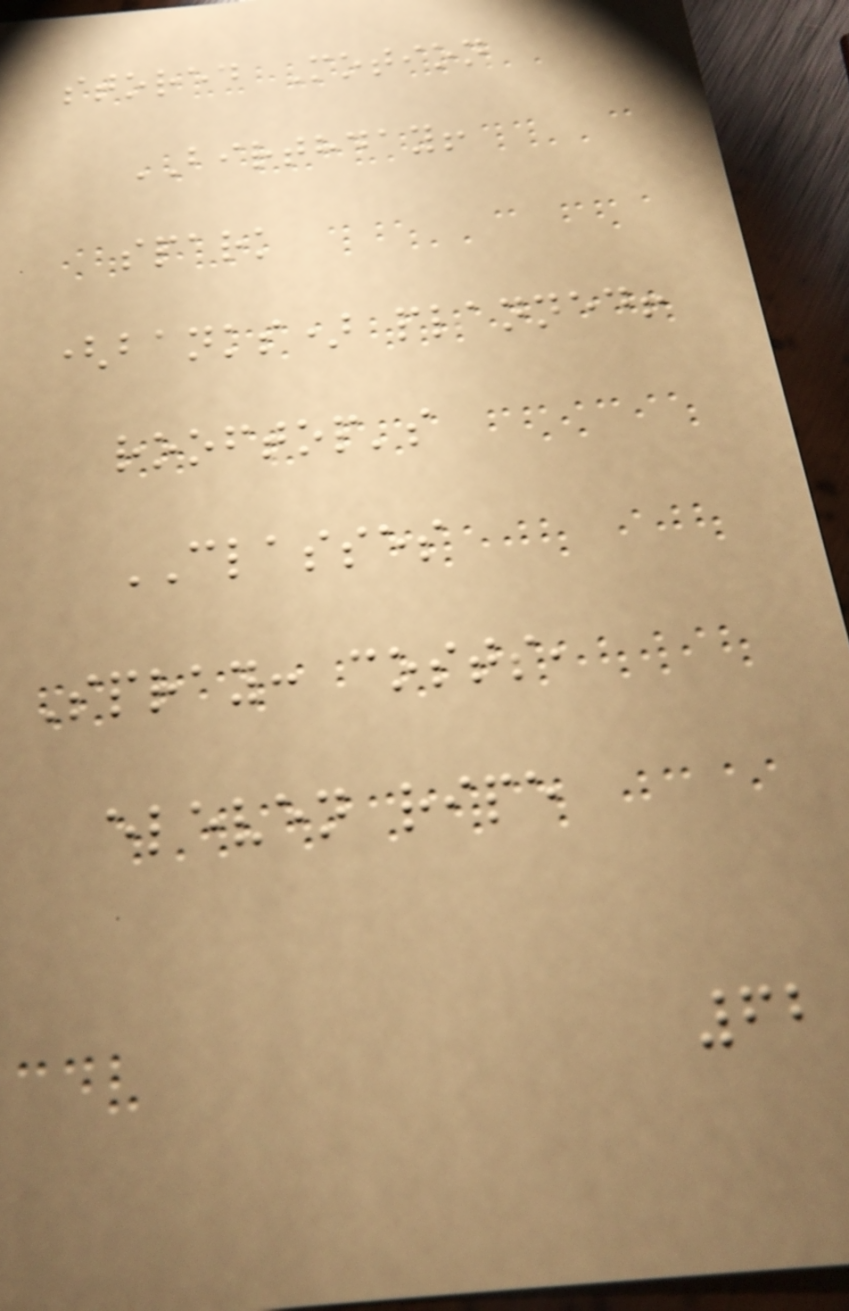stored Motion
BIRTHDAY!
spark
(banks) planned!
rooftop's
CLASSES
Spray: costs,
eleven ripe
62
